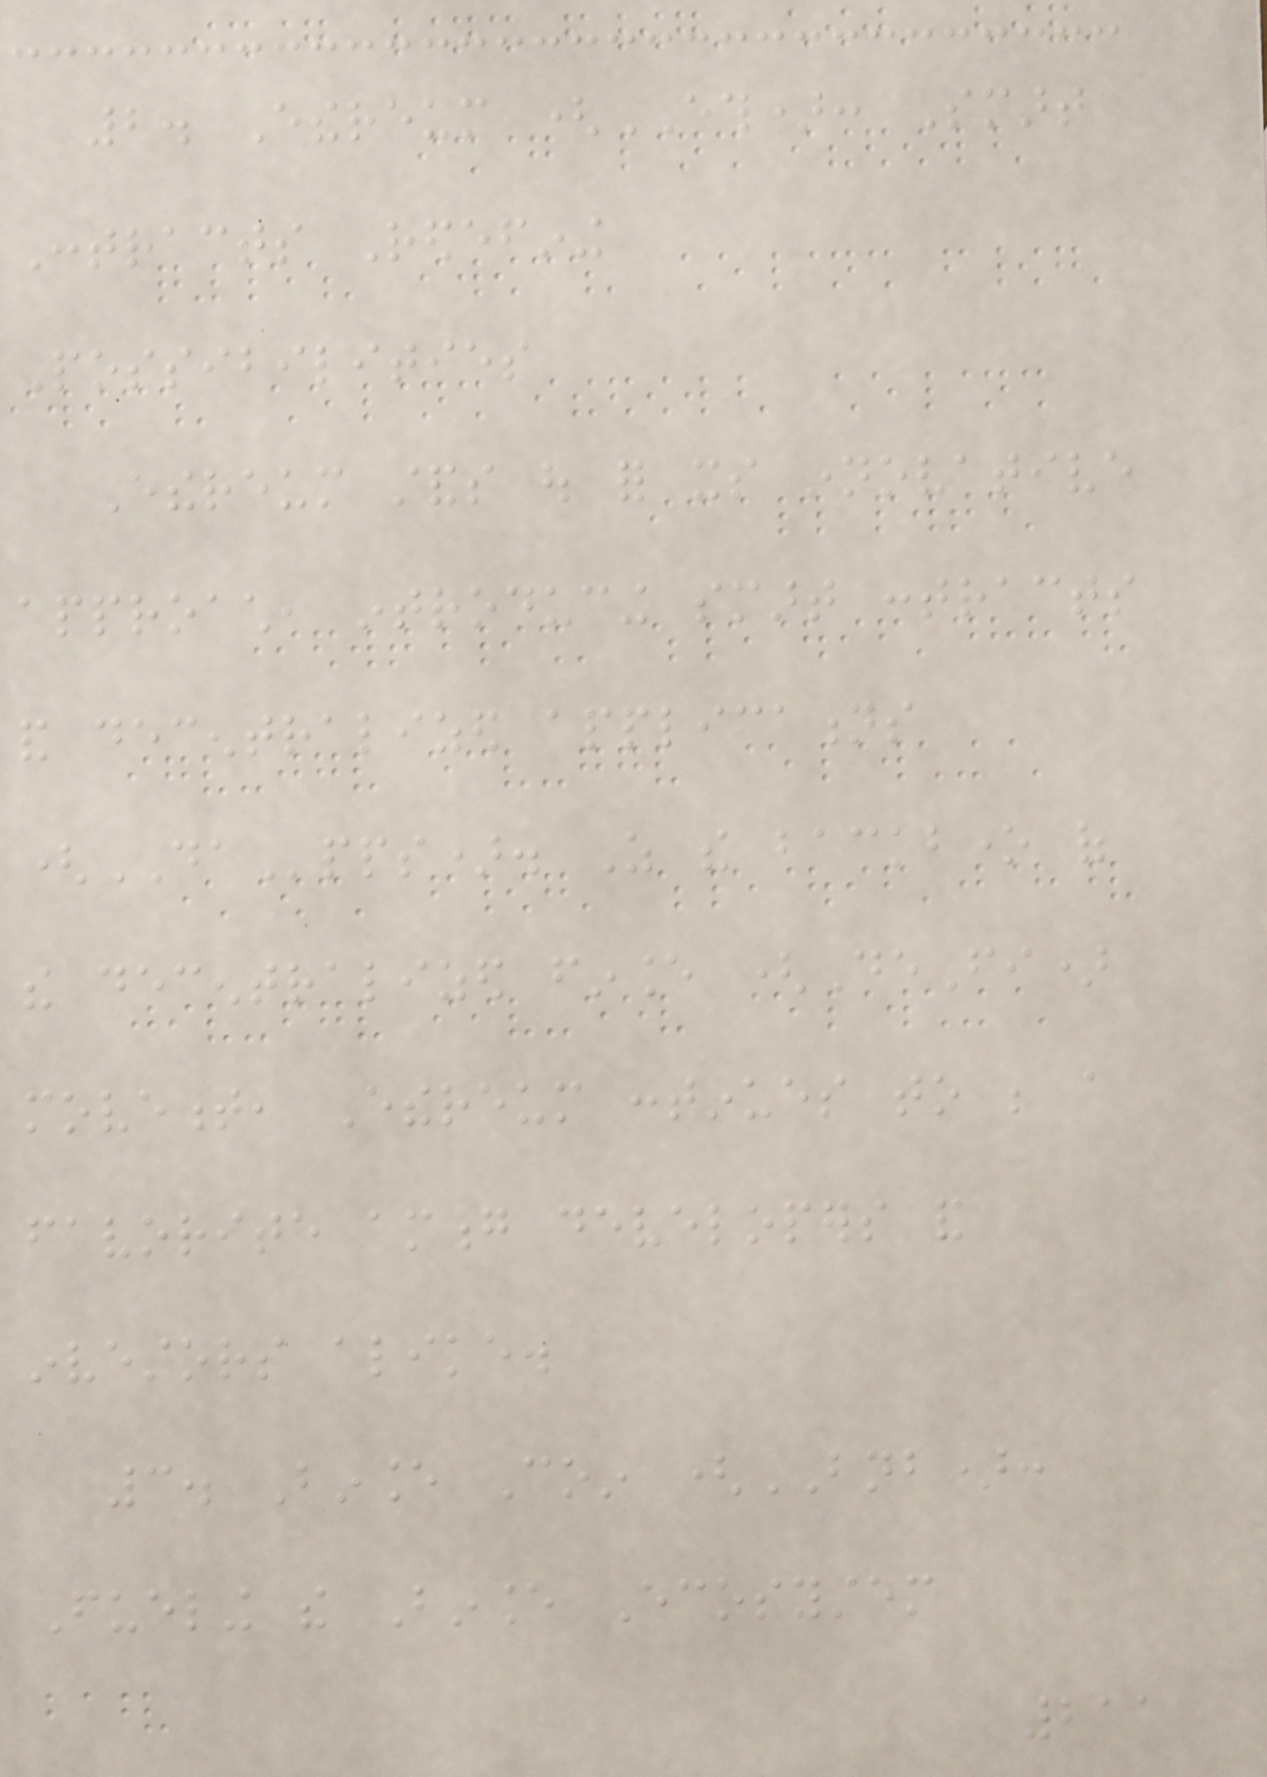2. Ethereum (ETH): Smart
Contracts Redefining
Possibilities
Ethereum stands out for its innovative
approach, introducing smart contracts
and decentralized applications
(DApps). As the backbone of
the decentralized finance (DeFi)
movement, Ethereum continues to be a
favorite among developers and
investors alike.
3. Binance Coin (BNB):
Fueling the Binance Ecosystem
211
